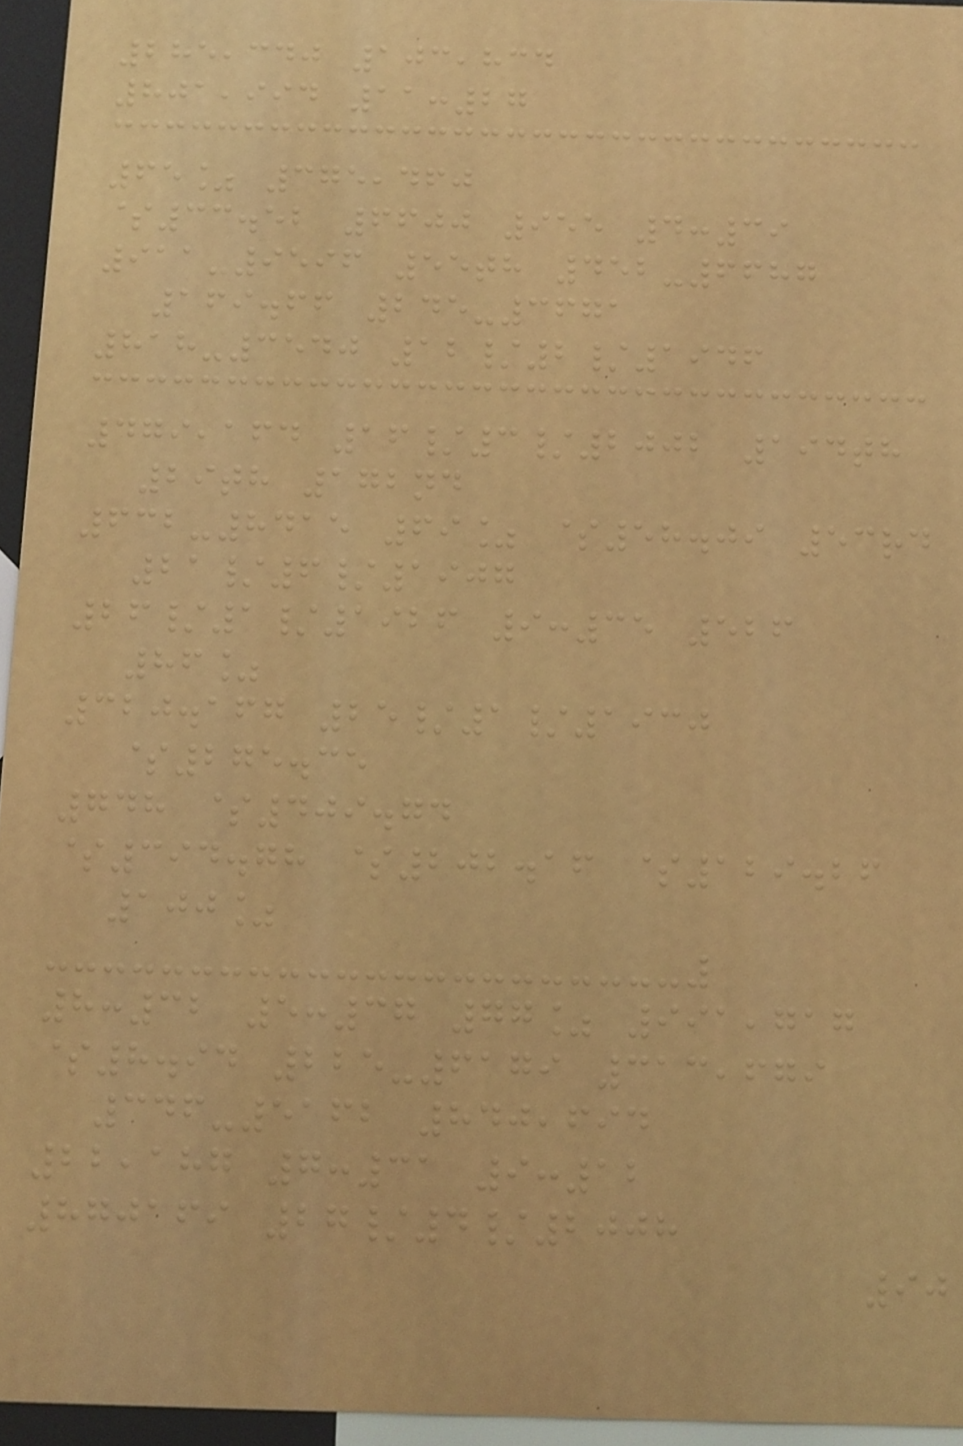285,340 103,834
801,994 11:27
65% 375,460
$33.52 6600 955 4:39
911-9596 55th 452-6687
169.66 245-3671
818-3540 12/2/1946
479,164 16/3/2002 194th
29th 172nd
632-8415 69% $58.09 53rd
21/6/1907
26/1/1926 9:35 526
86%
320.167 25/1/1930
$275.35
748 $409.74
$394.78 $202.16 $129.26
100%
8:32 5:37 77% 991,717
$8.94 225-6179 313,679
346-5162 840,694
22,187 7:31 9:12
870169 27/4/2008
90
